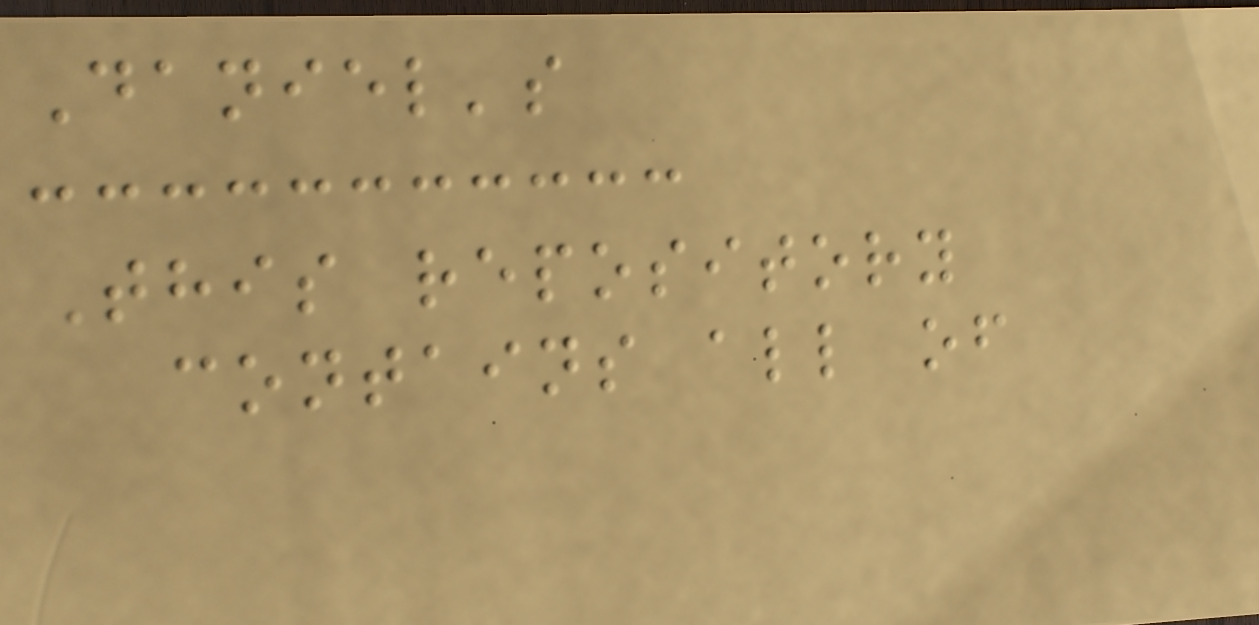Daniel's
This repository
contains all of
